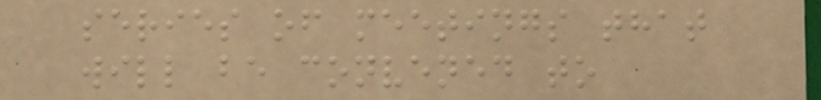series of meetings that
will be convened to
